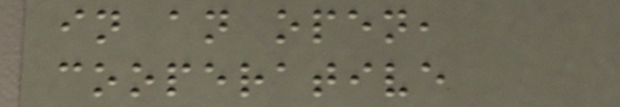in an open,
cooperative
